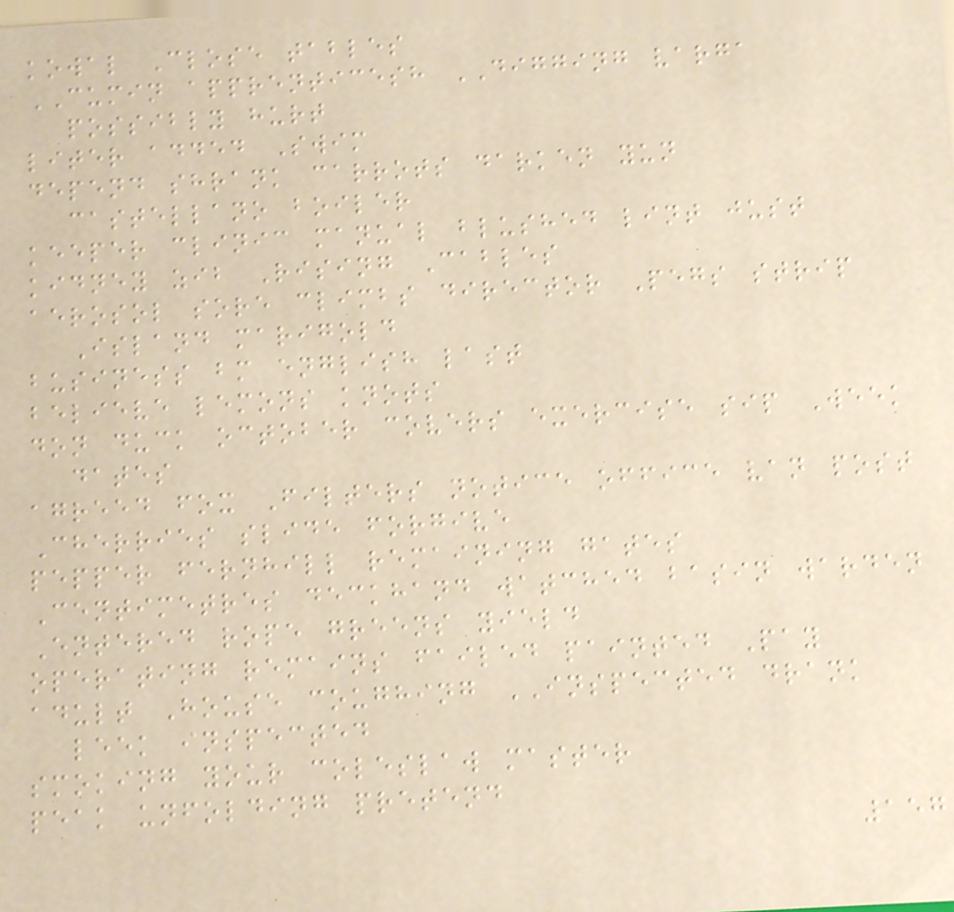kowal Close tables
CUMIN apprenticesh DIGGING varga
possibly hurt
liter added Swim
depend shrank carrots darken yun
castellano boiler
keeper clinic manual blushed lint just
kidney zib Rising Cables
aerosol sore climbs director Pegs strip
Island marigold
business bm english last
believe lemons knots
don duck october covers exercise sip Week
dates
agreed fox Filters notice office van post
Cherries slide forgive
pepper fernhill remaining gates
Centimetres deckhand watched basin warden
Entered rope greens yield
operating remains failed painted Pay
adult House coughing INSPECTED drank
leek inspected
smoking your coleslaw master
peak unfolding pretend
157
